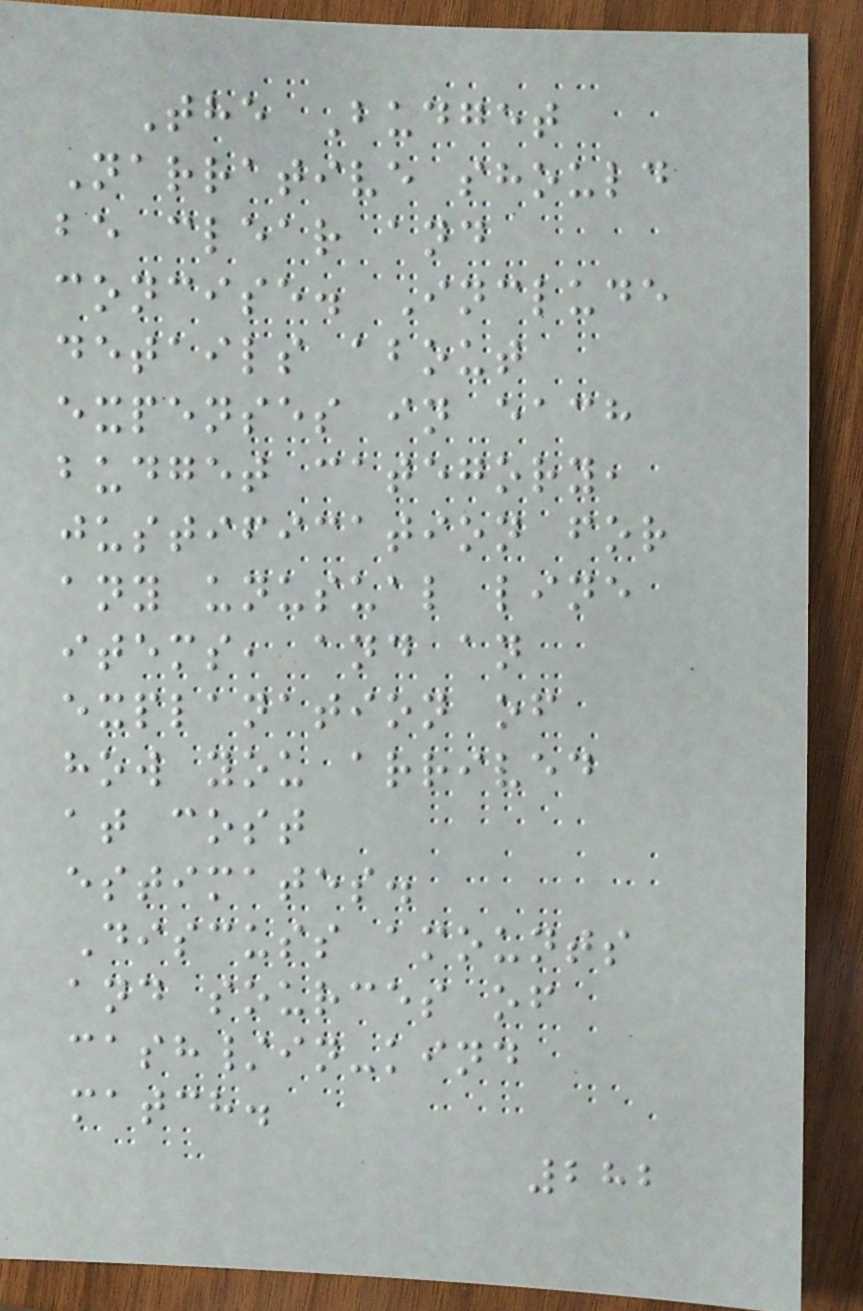The Budget
Narrative should
be clear and
concise. Include
details about
expenses in each
budget category,
justification for
any unusual line
items, and an
explanation of
how you arrived
at cost
estimates.
Discuss amounts
and sources of
cash/in-kind
match.
282
